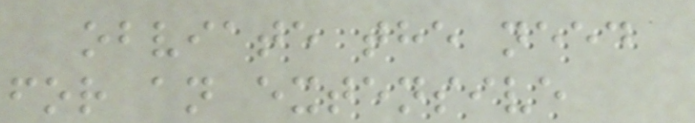obviate the need
for an extensive
